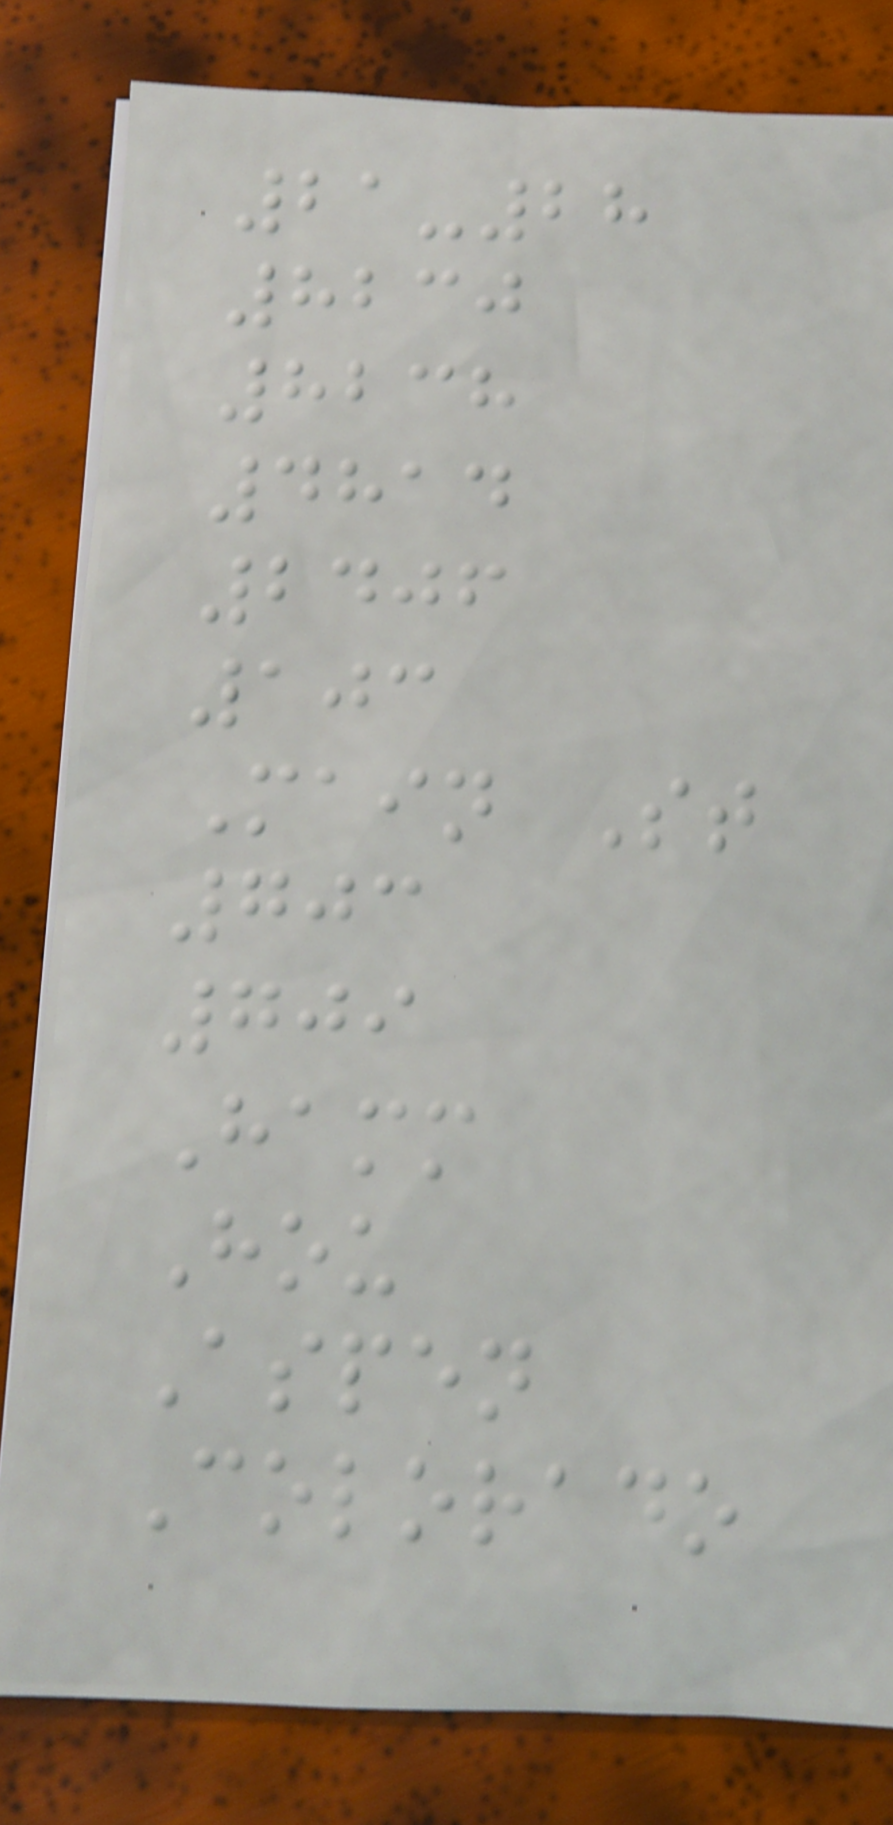21-28
8230
8238
4814
2406
103
Main St
703
709
Hamm
Hou
Aspen
Colorado
